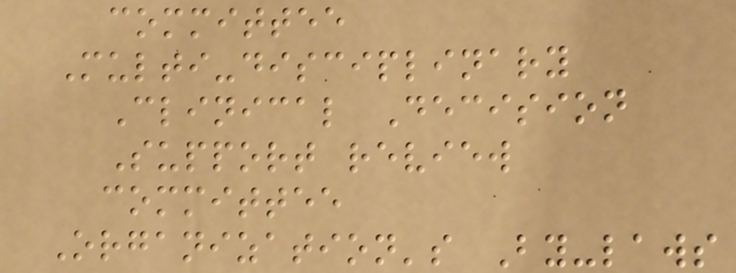committee
Multi-disciplinary
Clinical Decision
Support review
committee
Organization's By-laws
